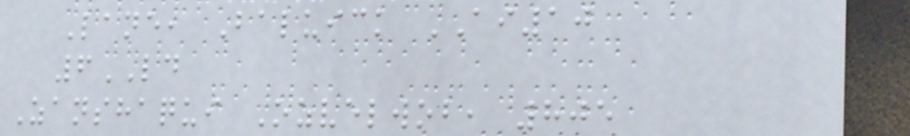Lane, Baluick AI10
6LD
Zanshaqui Ozvelwob, 805
